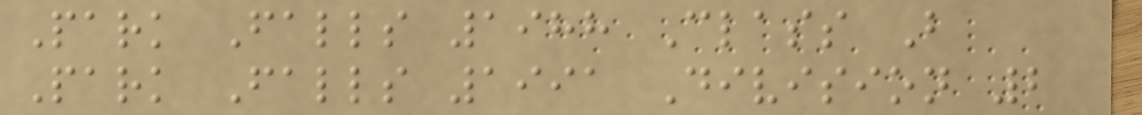Park Falls 1988 Class B
Park Falls 1991 Division 2
